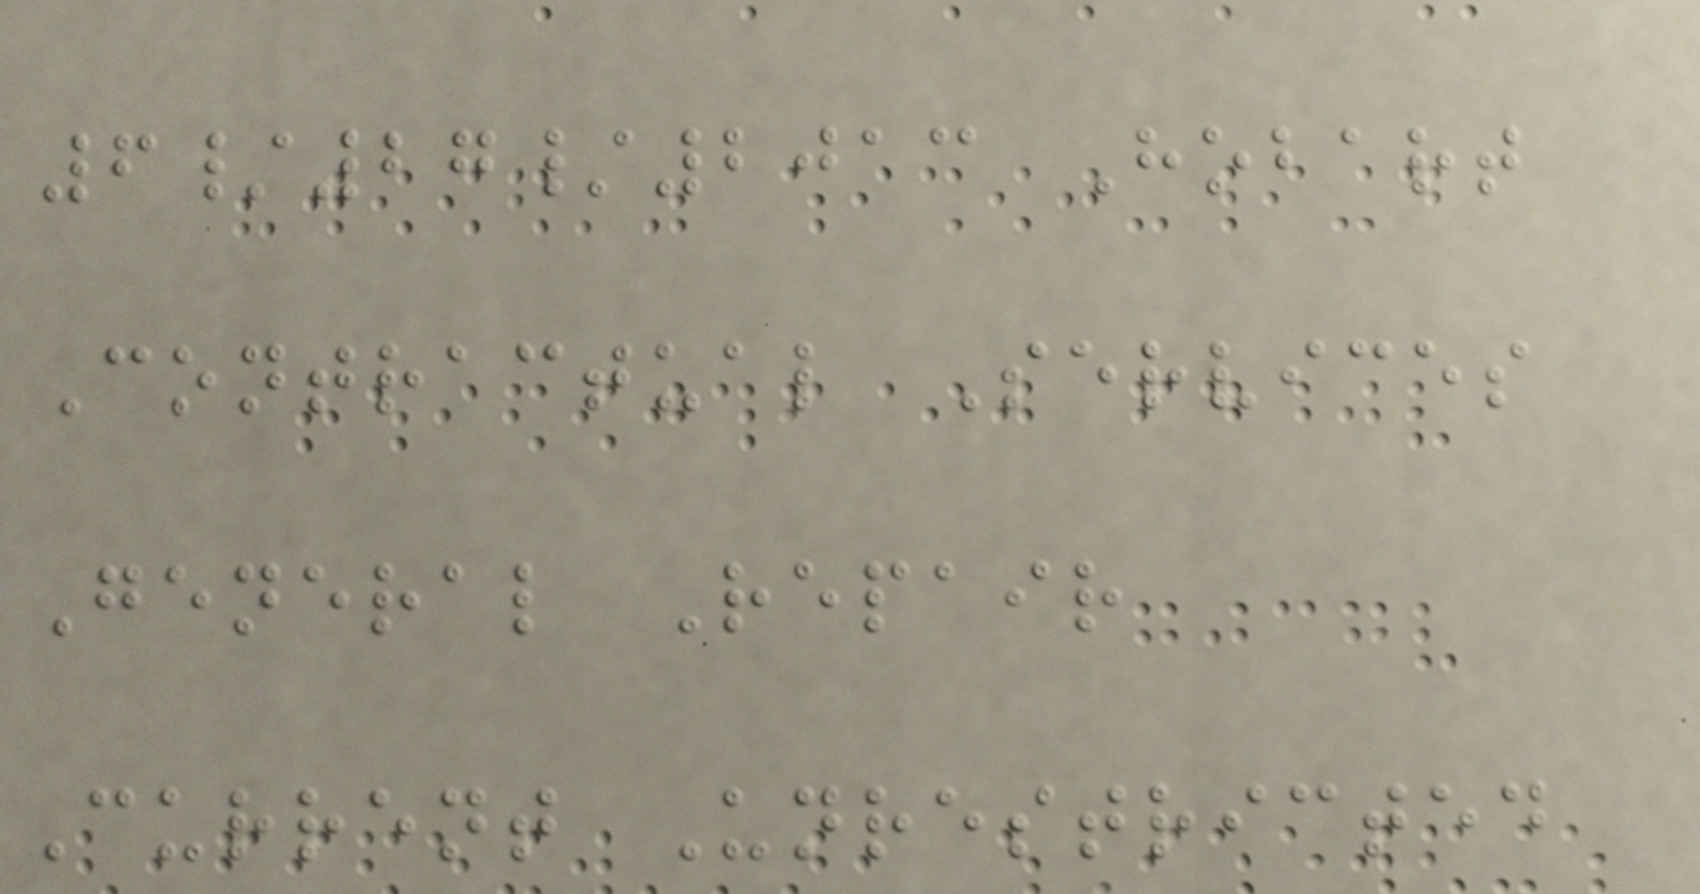6/27/2013 Hobart
Contractual Services
General Repair
Current Unrestricted
